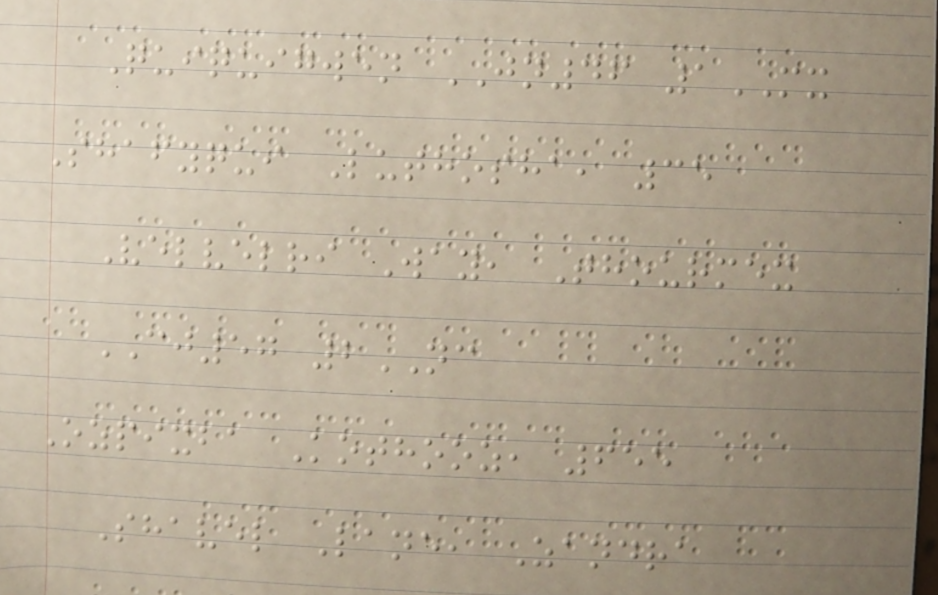Quiquigwen JN46 1MX
Shafyqui Luthosha, 35
Velvelri Way, Thourmex
CJ57 2NC
Ozpixba Kothooz, 655
Shavel Lane, Zandra
